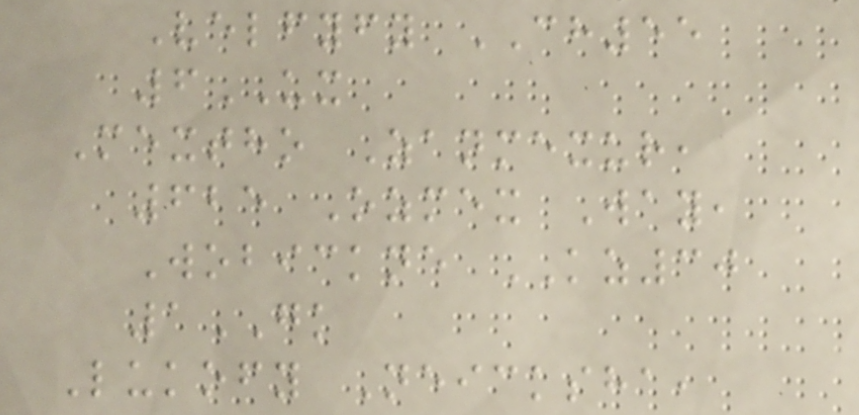Velfyfy CH55
6UX
Mextho Zanmexur,
625 Ozmex Way,
Wobickne KZ30
1GK
Lukofy Neicksha,
